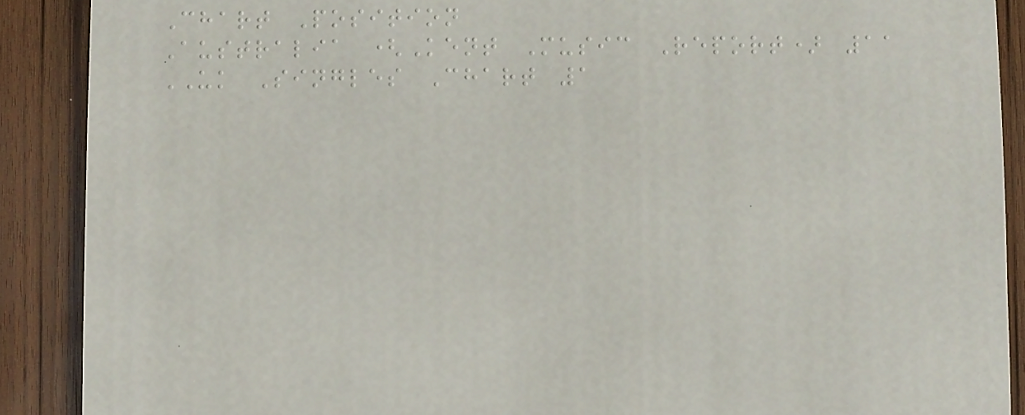Chart Position
Australia (Kent Music Report) 11
UK Singles Chart 1
